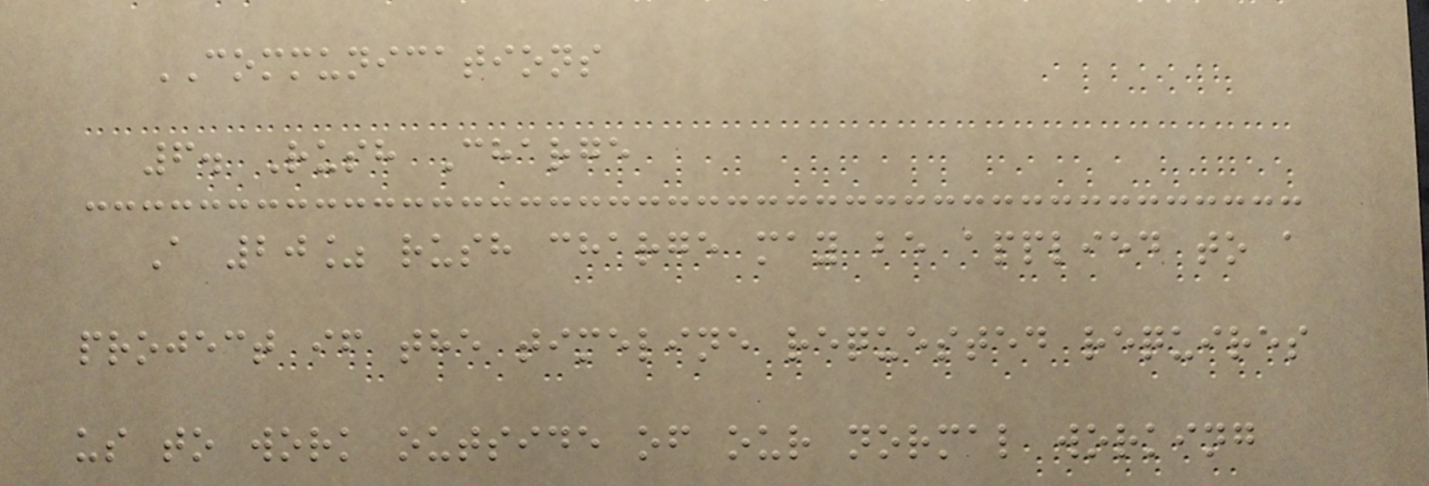COMMUNICATIONS
6. Rush Charge
A 20% rush charge may be applied to a
project if the timeline requested requires
us to work outside of our normal working
